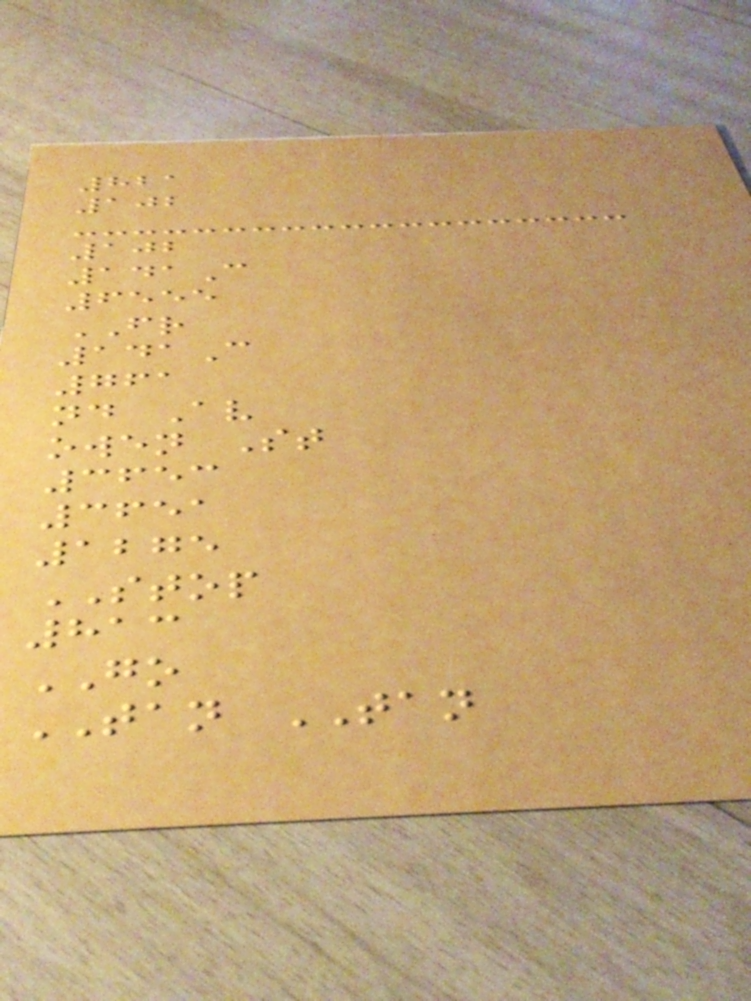821
102
102
141C
6555
FR
141C
761
nd Av
owen St
3653
3651
1275
STOP
813
GO
TAN TAN
